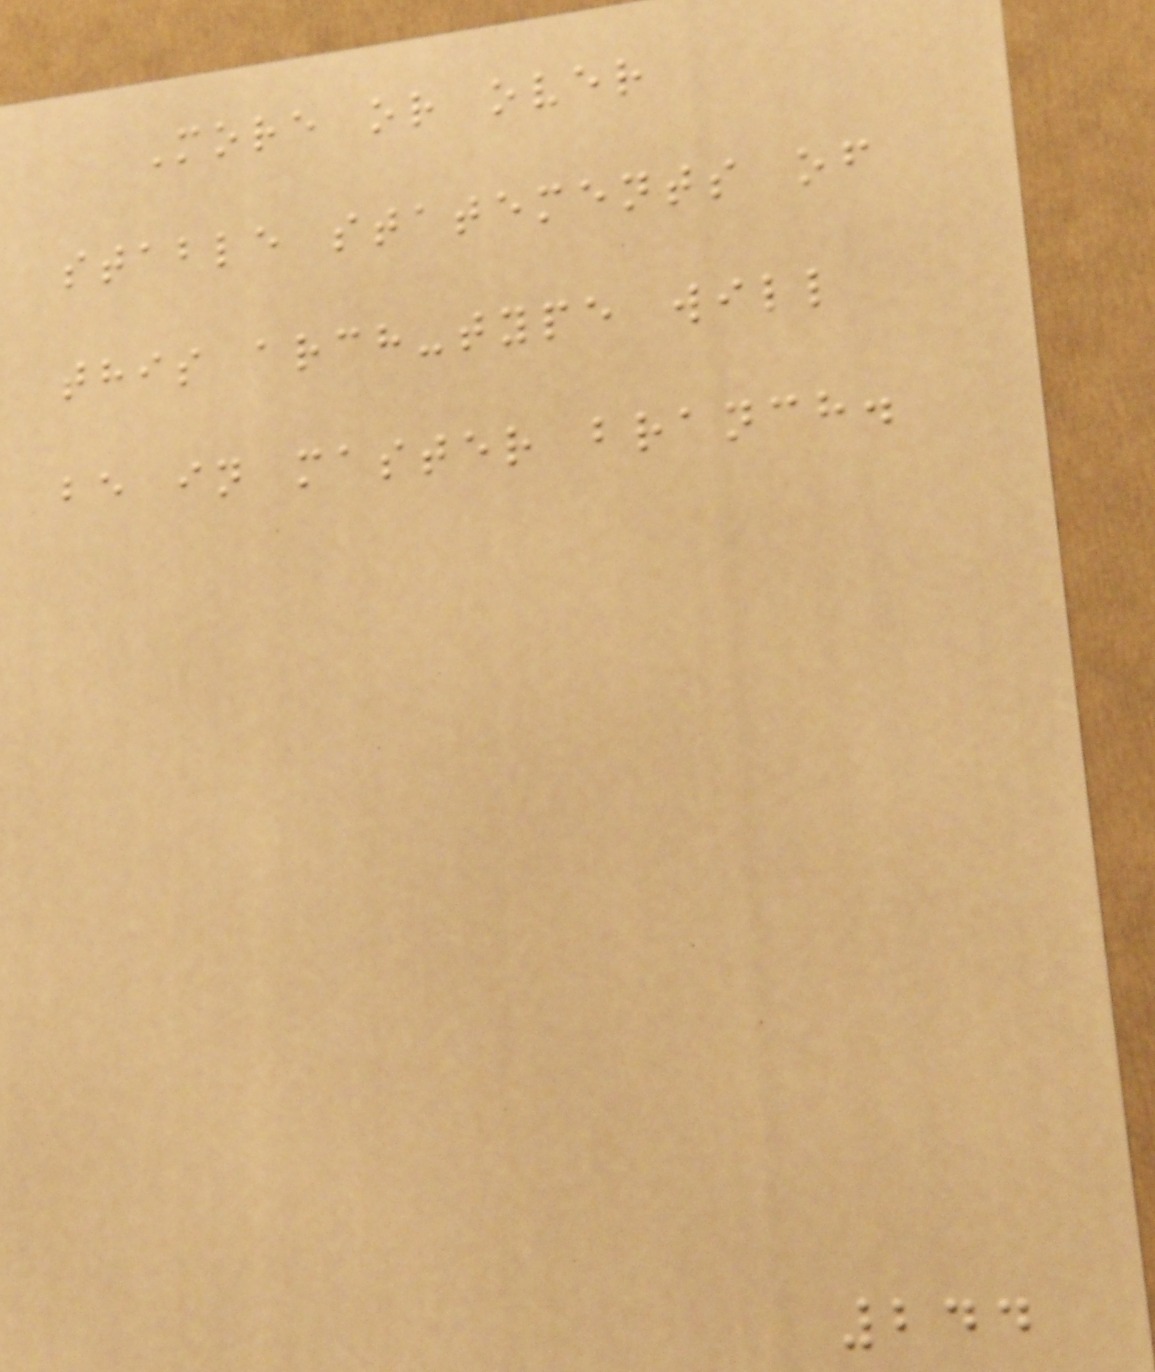More or over
stable statements of
this arch-type will
be in master branch.
244
